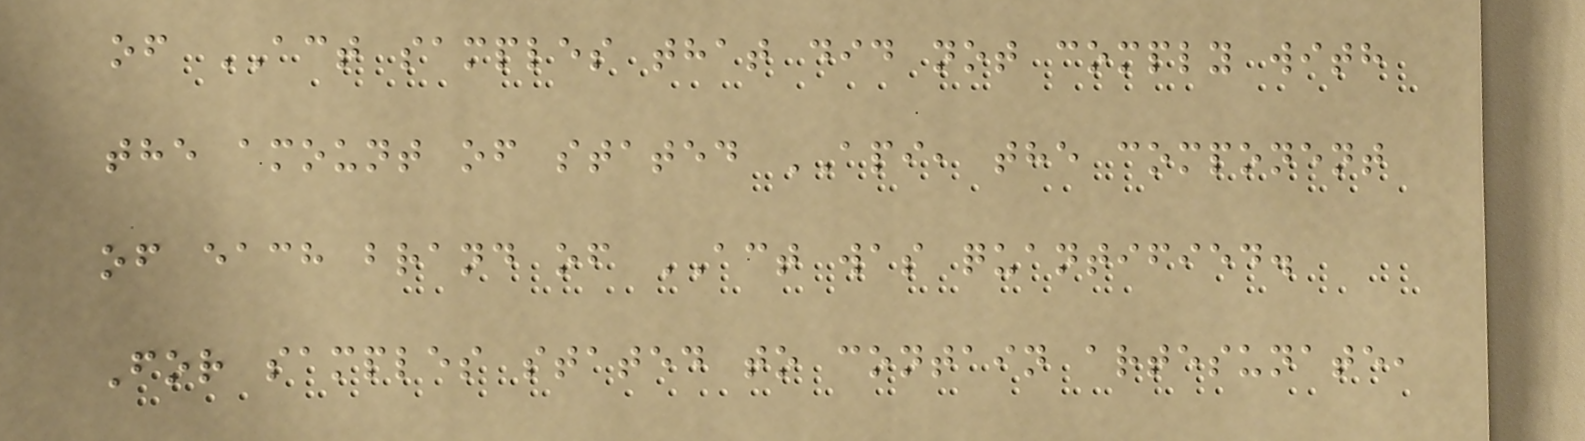of ACT samples that did not comply with
the amount of stated API, the component
of each brand of ACT was quantified.
For samples stated to contain artesunate,
